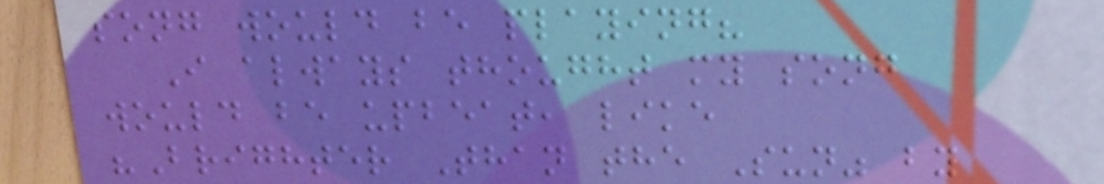song would be playing?
I always thought my song
would be upbeat, like
"Brighter Than the Sun" by
